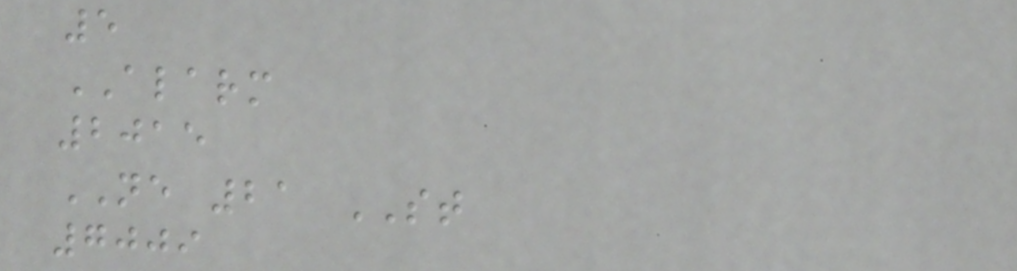5
ALARM
2015
NE 21 ST
7009
